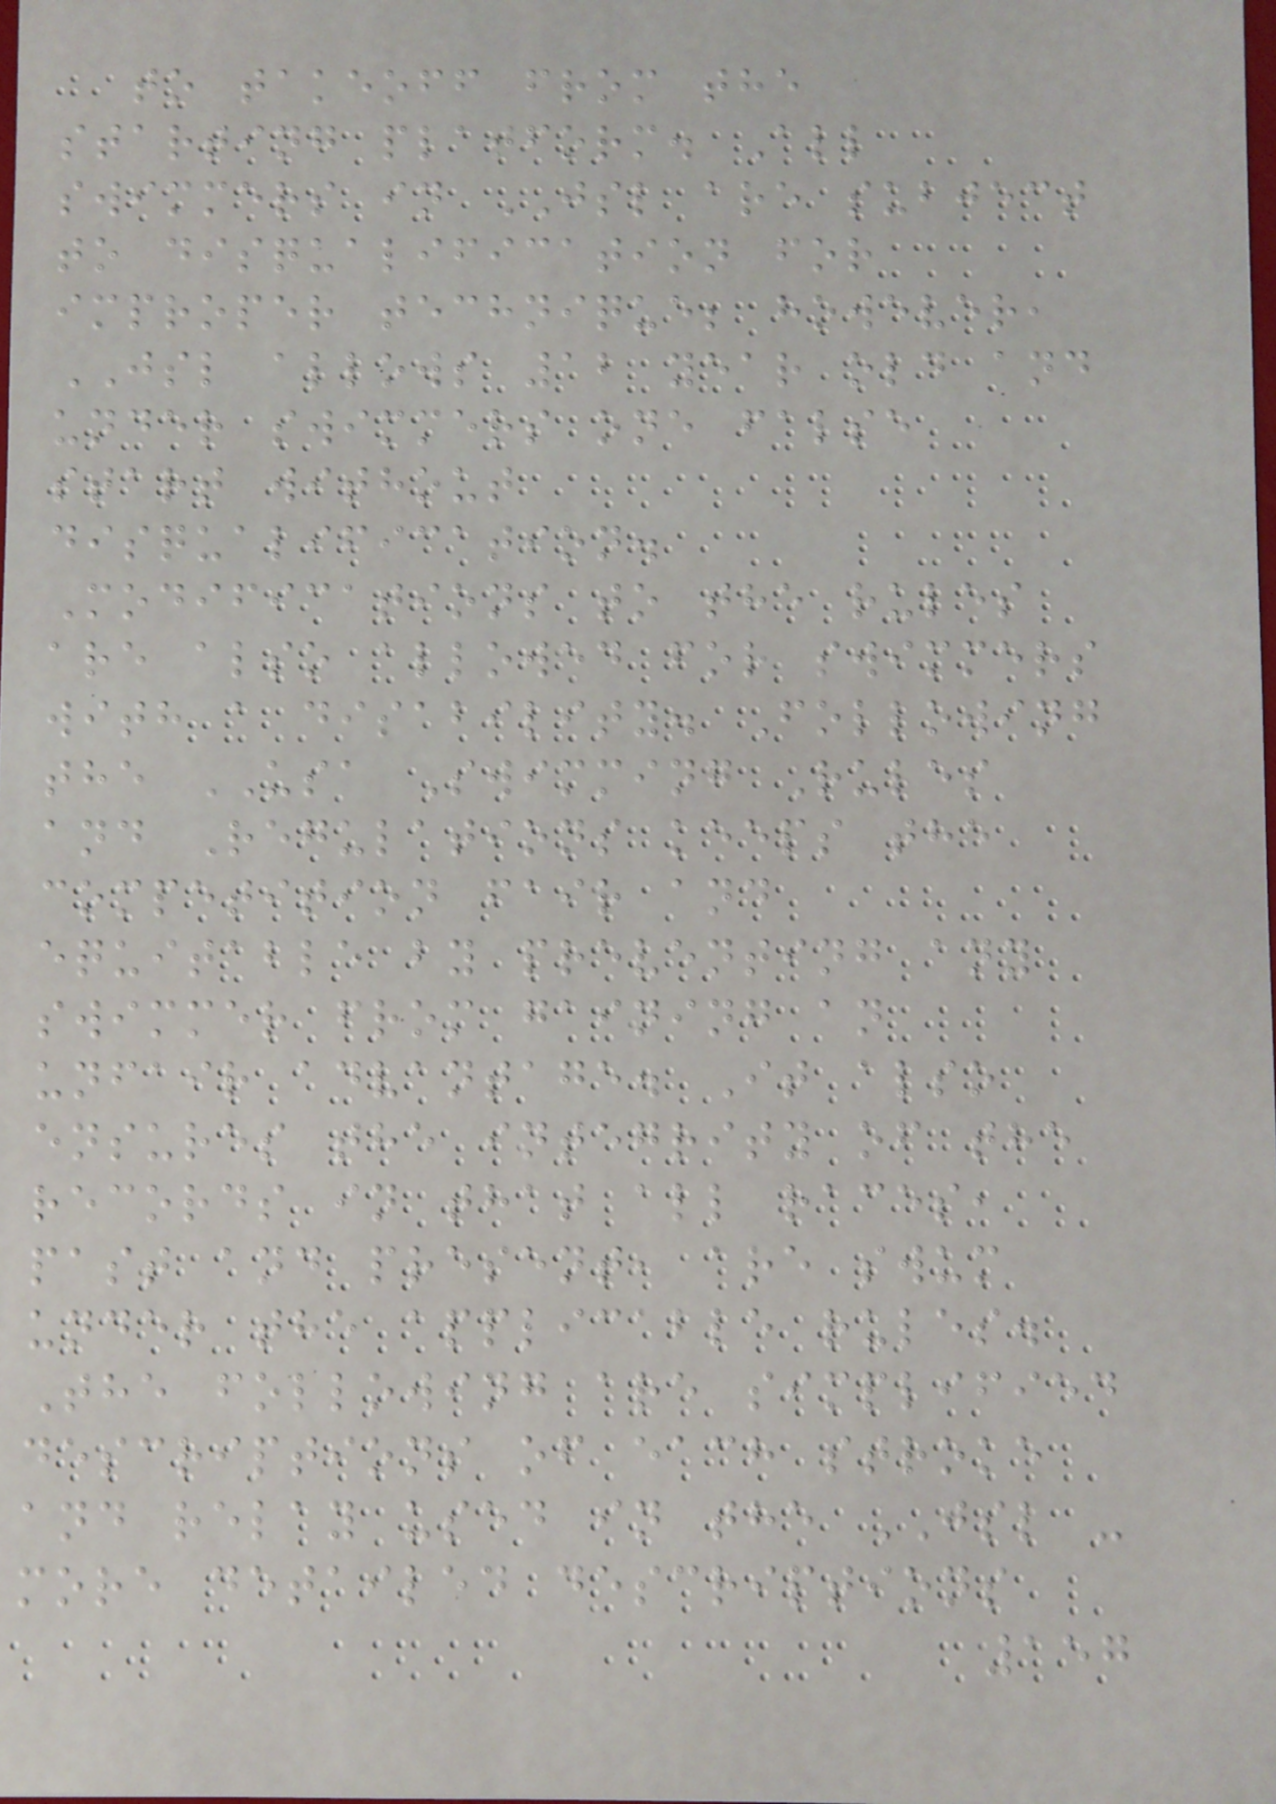to takeoff from the
starting platform. All
swimmers in JSL are subject
to disqualification for
improper technique; however,
JSL allows 12 year old and
under swimmers one false
start without
disqualification.
Modifications to the rules
are also allowed for swimmers
with a disability. Following
the USA Swimming Rules
and Regulations keeps the
competition fair and
equitable by preventing any
swimmer from gaining an
unfair advantage. It also
ensures the integrity of the
records in that all races,
past and present, are swum
under the applicable rules.
The following are simplified
descriptions of each stroke
and relay used in the JSL -
more detailed descriptions
157
